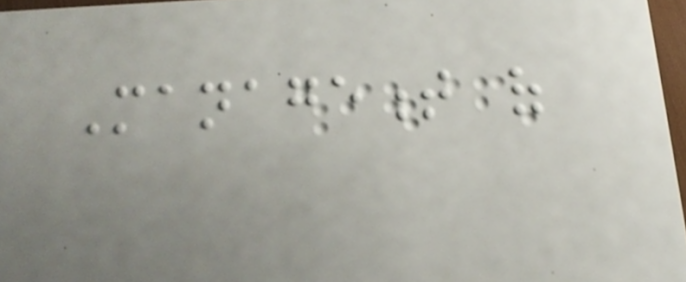Management of
